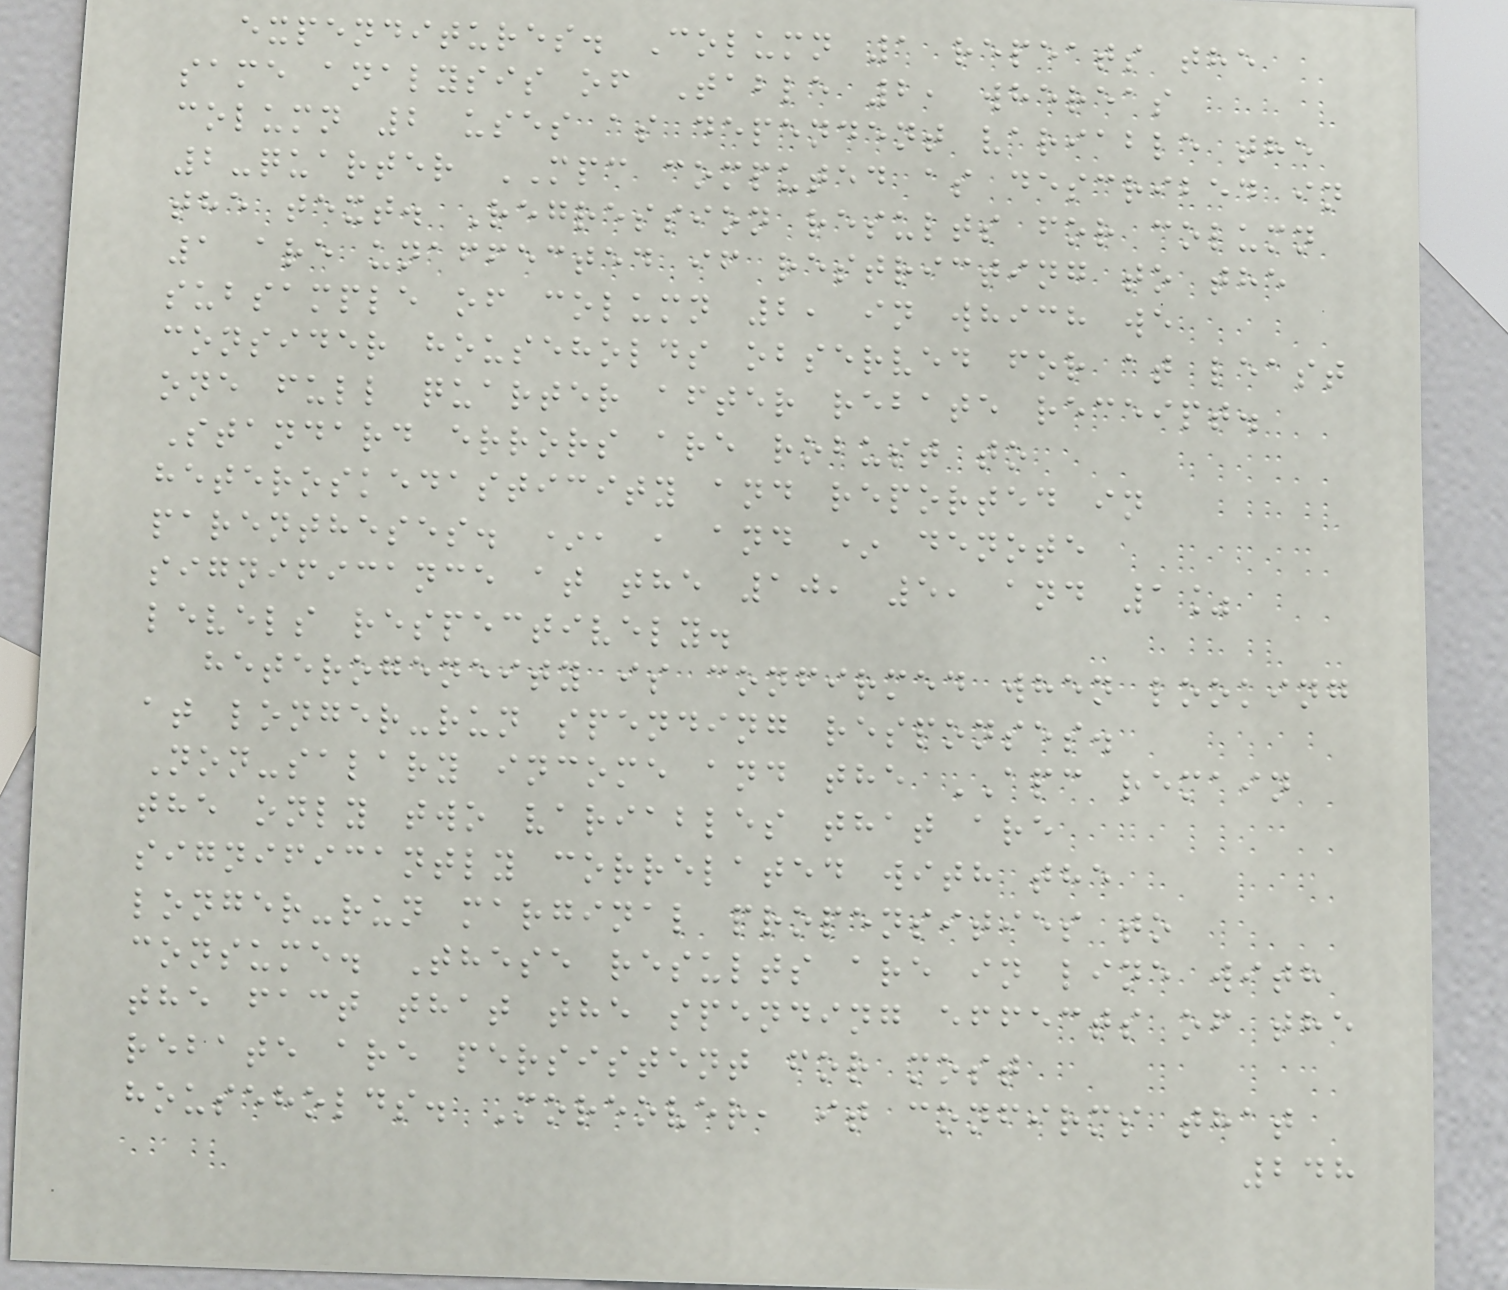expenditures. Column 1 repeats the
same analysis of Table 2, whereas
column 2 uses as dependent variable the
2-quarter MPC computed as described in
the text. Regression results for column
1 are unaffected if restricting to the
subsample of column 2, in which we
consider households observed for at least
one full quarter after rebate receipt.
Standard errors are robust to
heteroskedasticity and reported in
parentheses. *, , and * denote
significance at the 10, 5, and 1%
levels respectively.
heterogeneity is confirmed when looking
at longer-run spending responses.
Non-salary income and the APC remain
the only two variables that are
significantly correlated with the
longer-run marginal propensities to
consume. These results are in line with
the fact that the spending effects of the
rebate are persistent for most
households. Moreover, it confirms that
248
